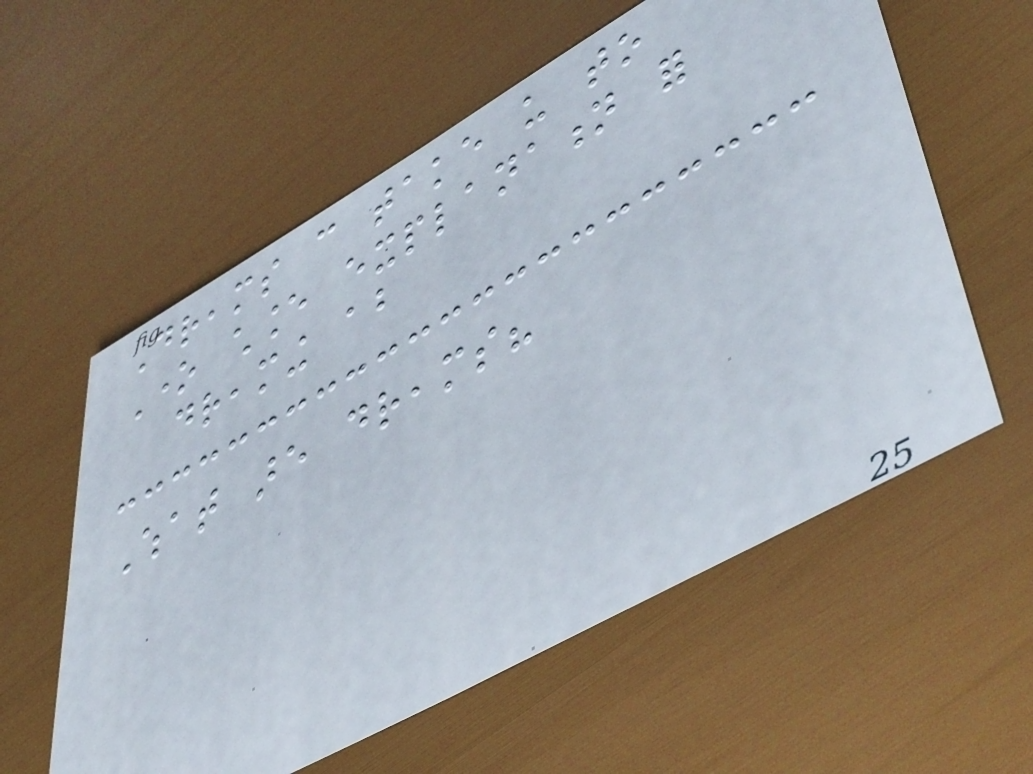Dreams can take us to
One chance explanation for
dreaming about
What are dreams?
